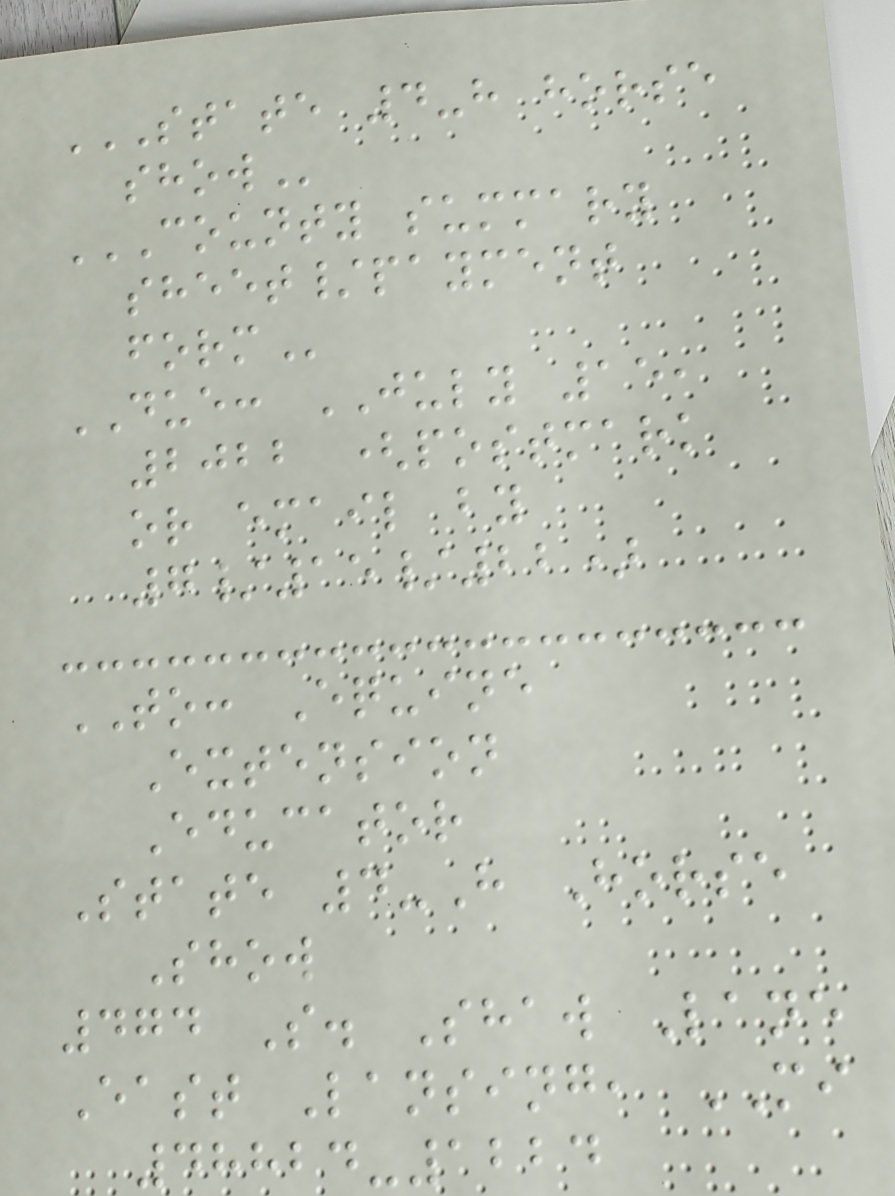STATE 4-H HORSE
SHOW
COUNTY SUMMARY
SHEET/PAYMENT
FORM
DUE: JULY 15,
2022 (postmark
or email by
7/15/22)
TO: Equine
Extension
Educator
State 4-H Horse
Show
474 S. Shaw Lane
East Lansing, MI
48824-1224
